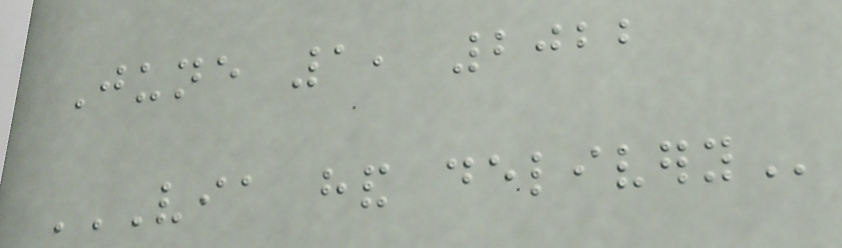June 1, 2022
VIA HAND DELIVERY
